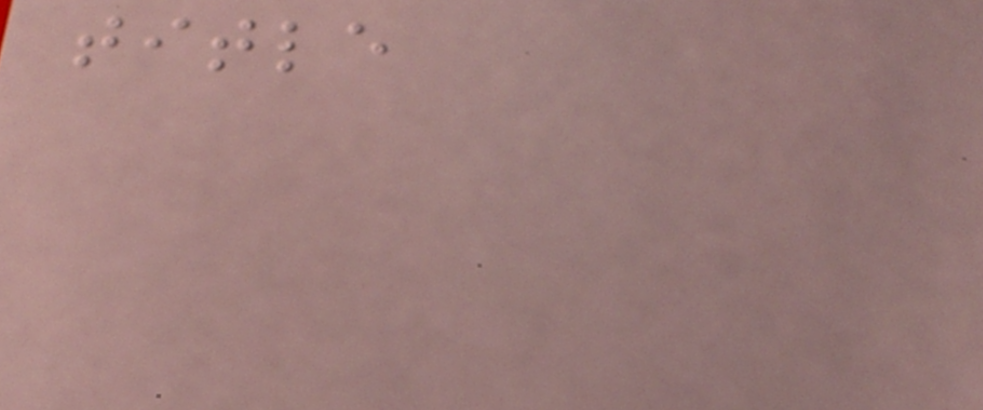title
